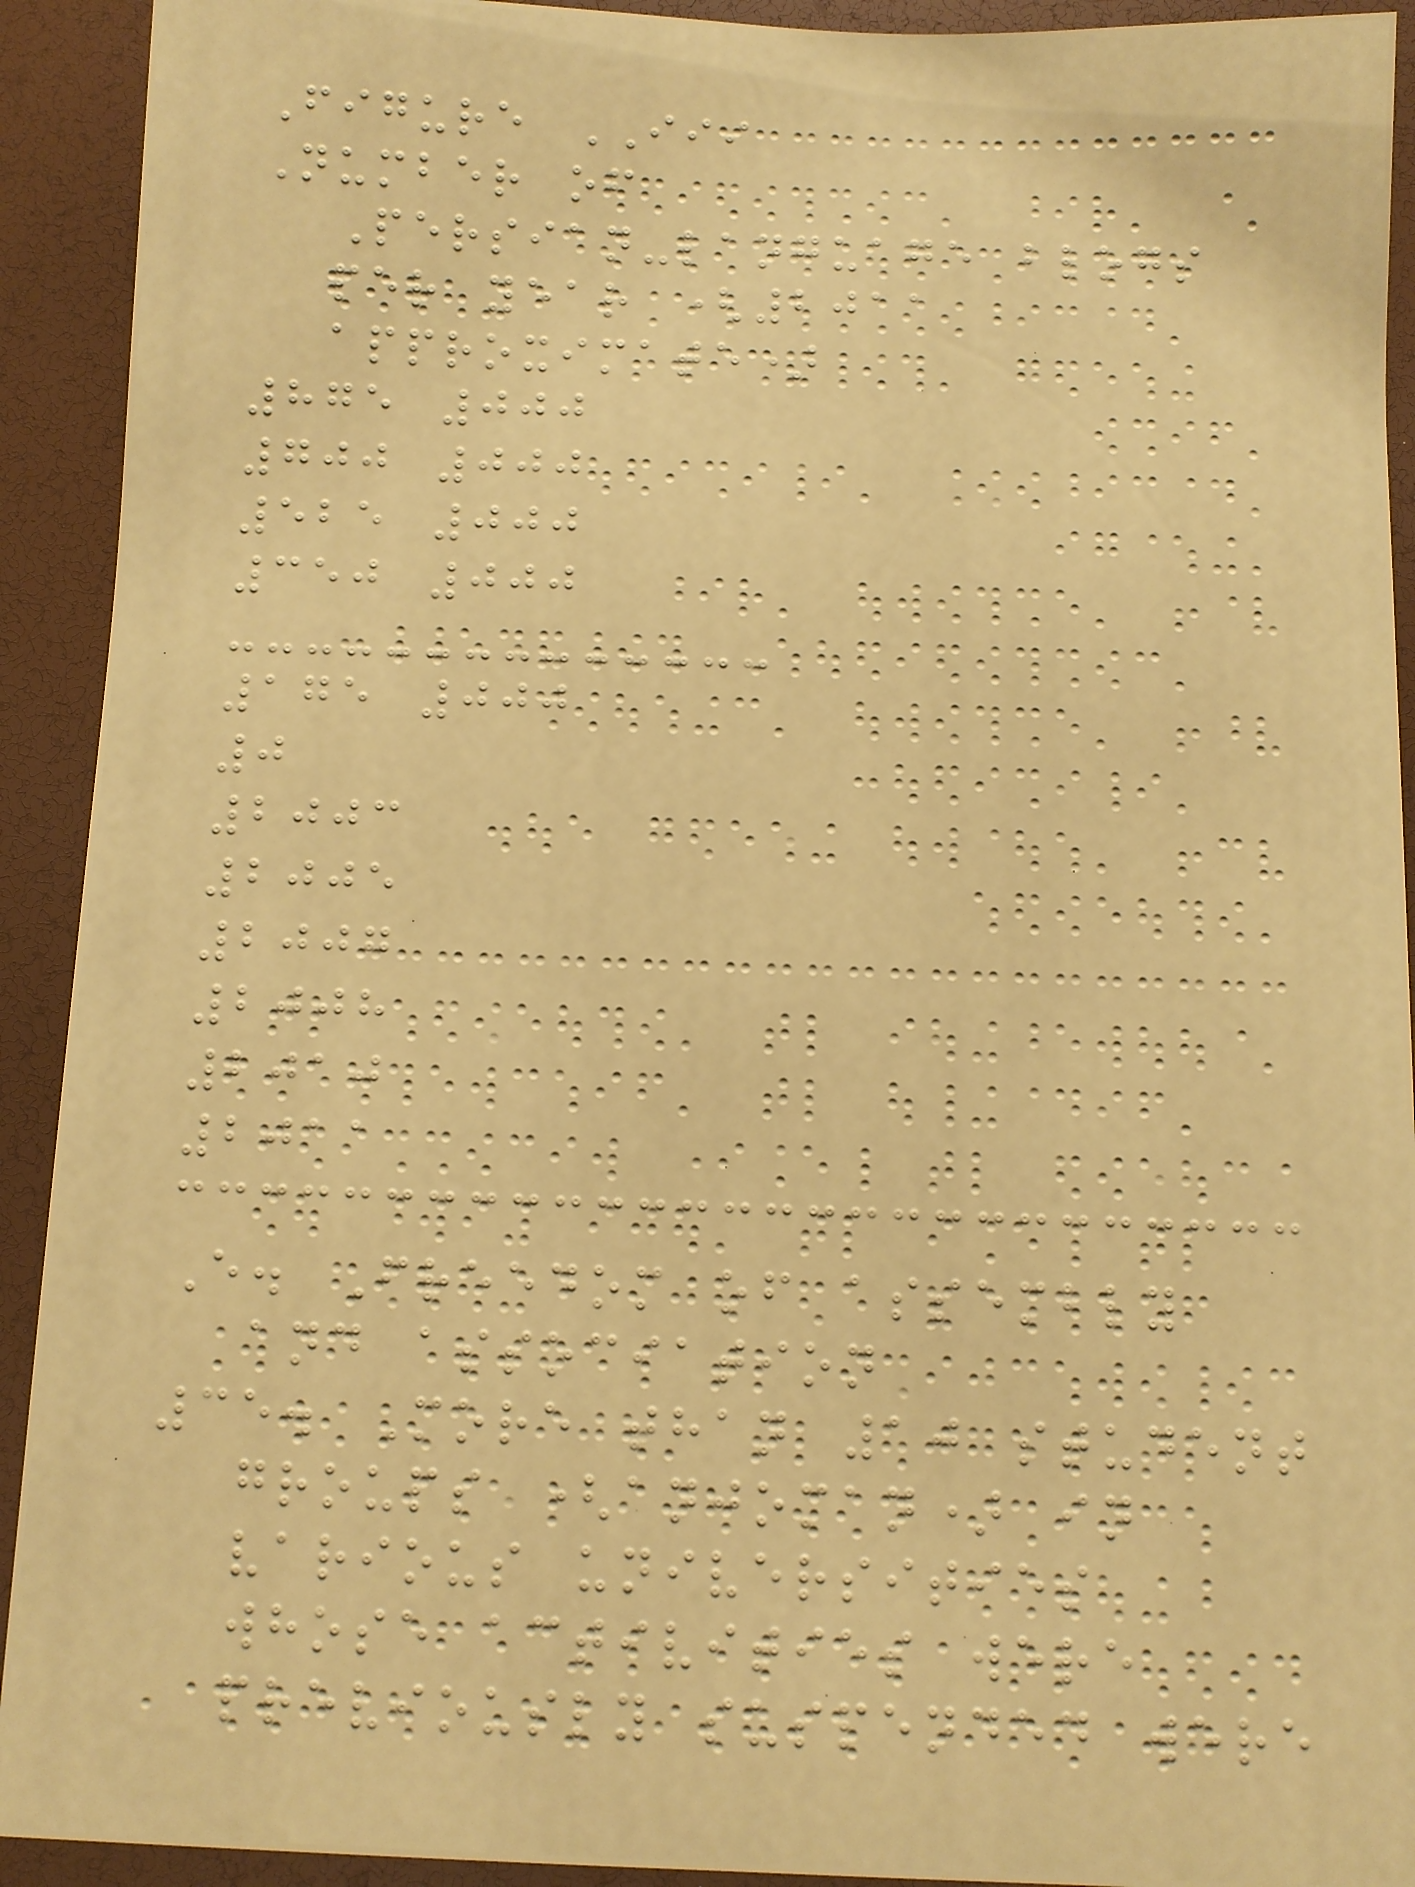Figure III
Number of
Persian-language blogs
per year (2011
approximate)
875 000
700 000
525 000
350 000
175 000
0
2003
2005
2007
2008
2010
2011
E. Freedom of assembly
and association
35. More than 10 student
groups (anjoman) in
various universities
whose activities were
previously suspended were
